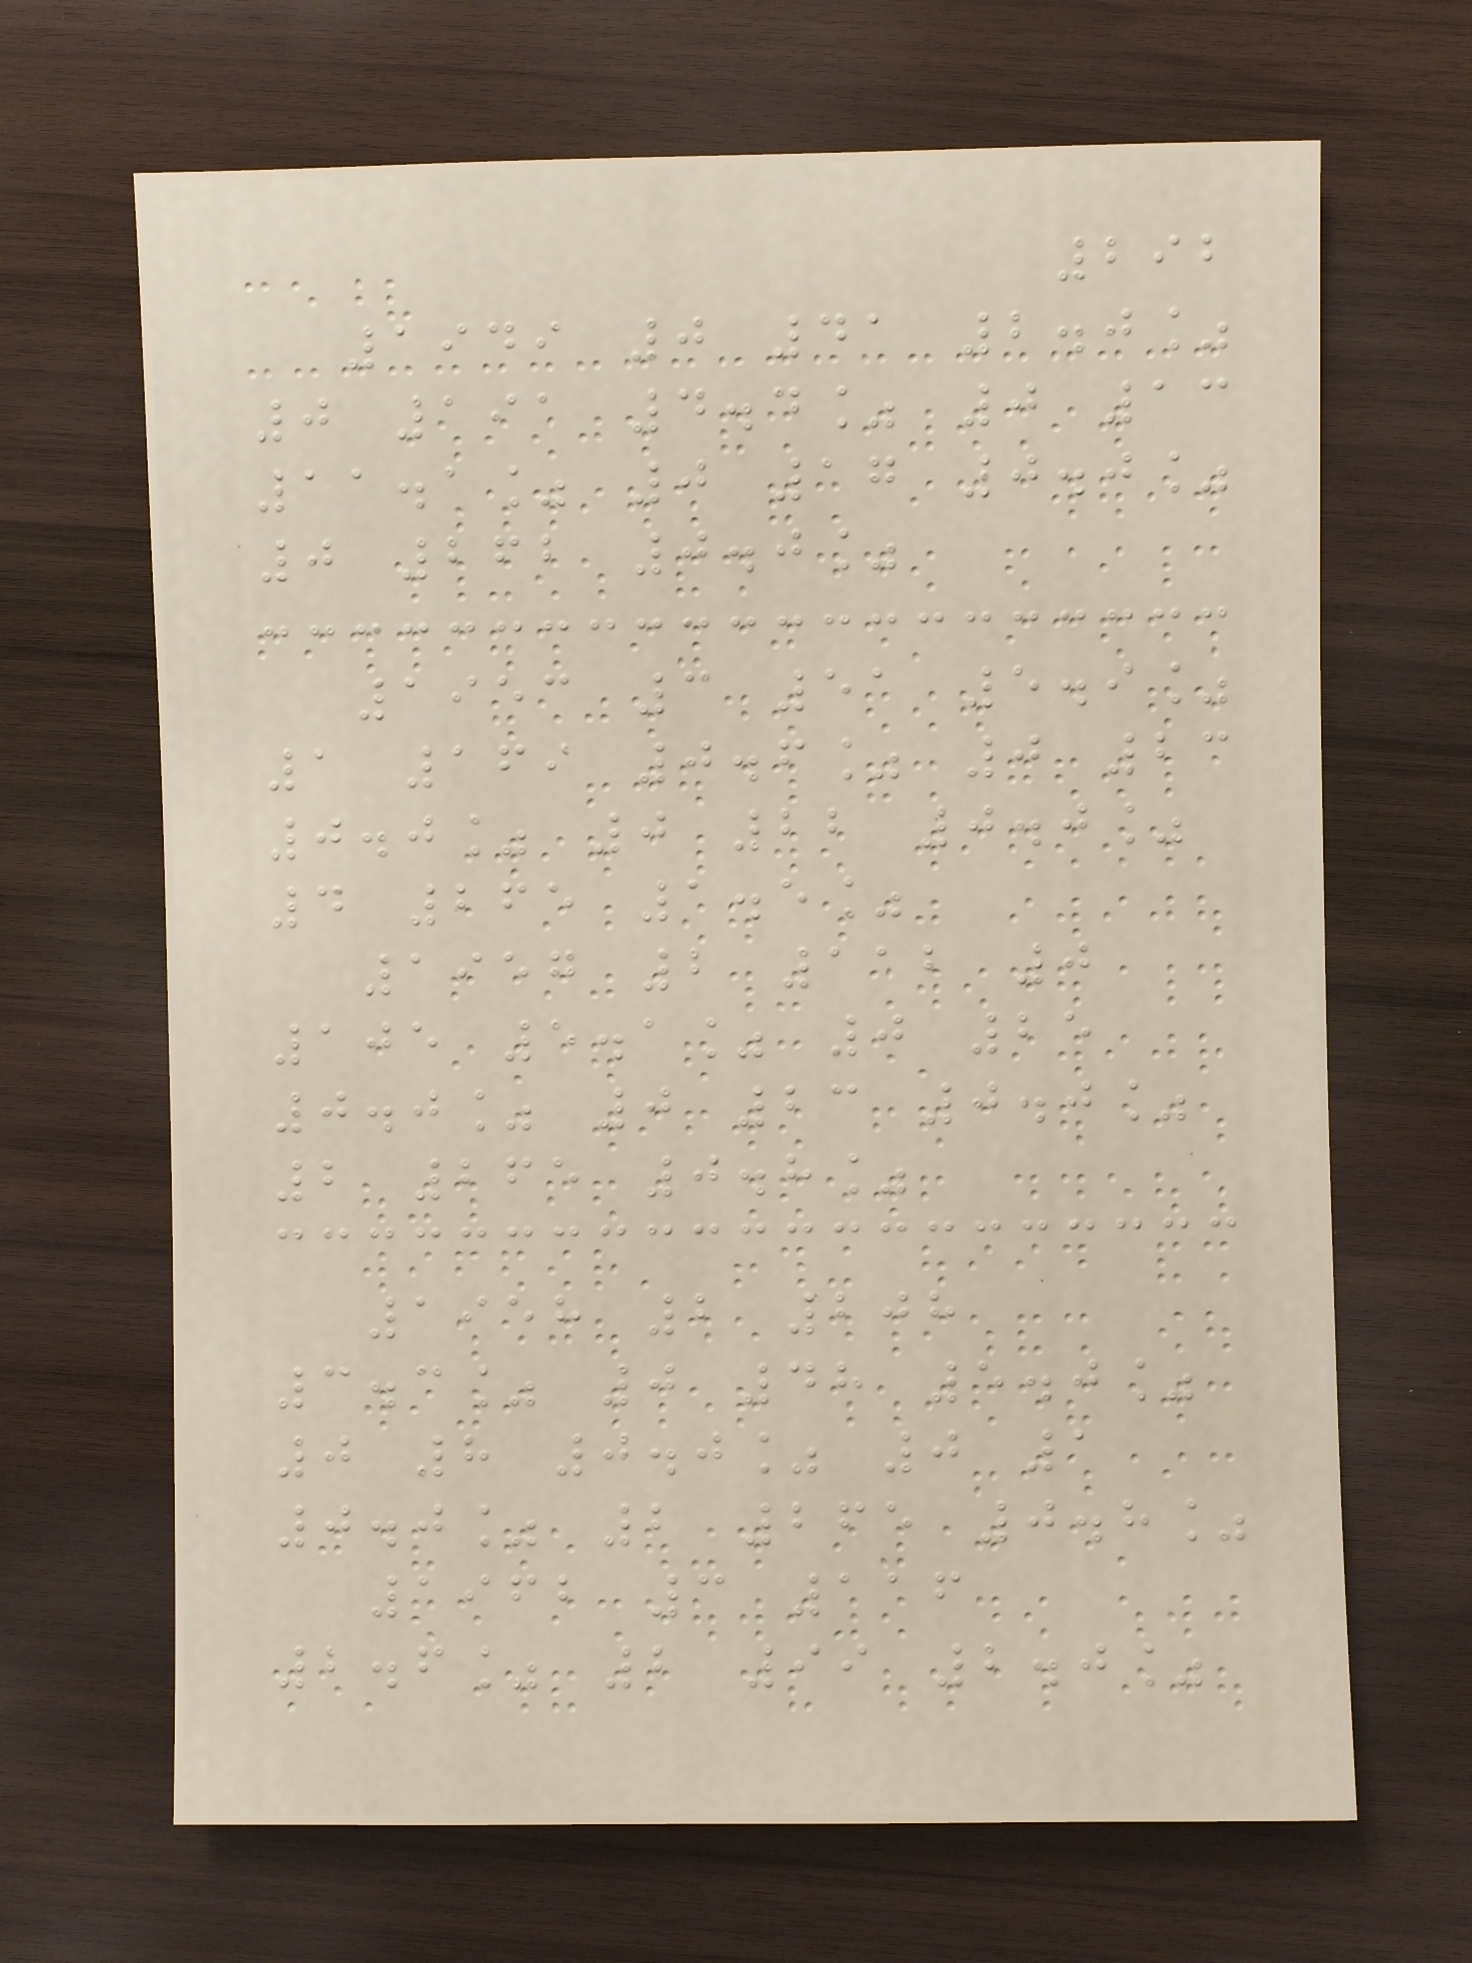292
1949 0 41 2.0%
0 191 4.4% 0 13
11.1% 0 17 0.0%
0 262 0.0%
1953 3 51 5.9%
1 169 0.6% 0 23
0.0% 0 22 0.0%
4 265 1.5%
1957 2 112 0
105 5.1% 0 25
0.0% 0 23 0.0%
2 265 0.8%
1958 2 208
3.3% 0 48 5.0%
0 8 0.0% 0 1
0.0% 2 265 0.8%
1962 3 116
2.6% 2 99 2.0%
